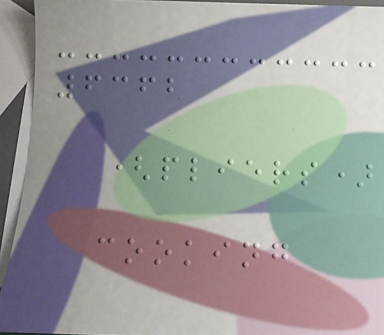6362
(pliers)
cooking
